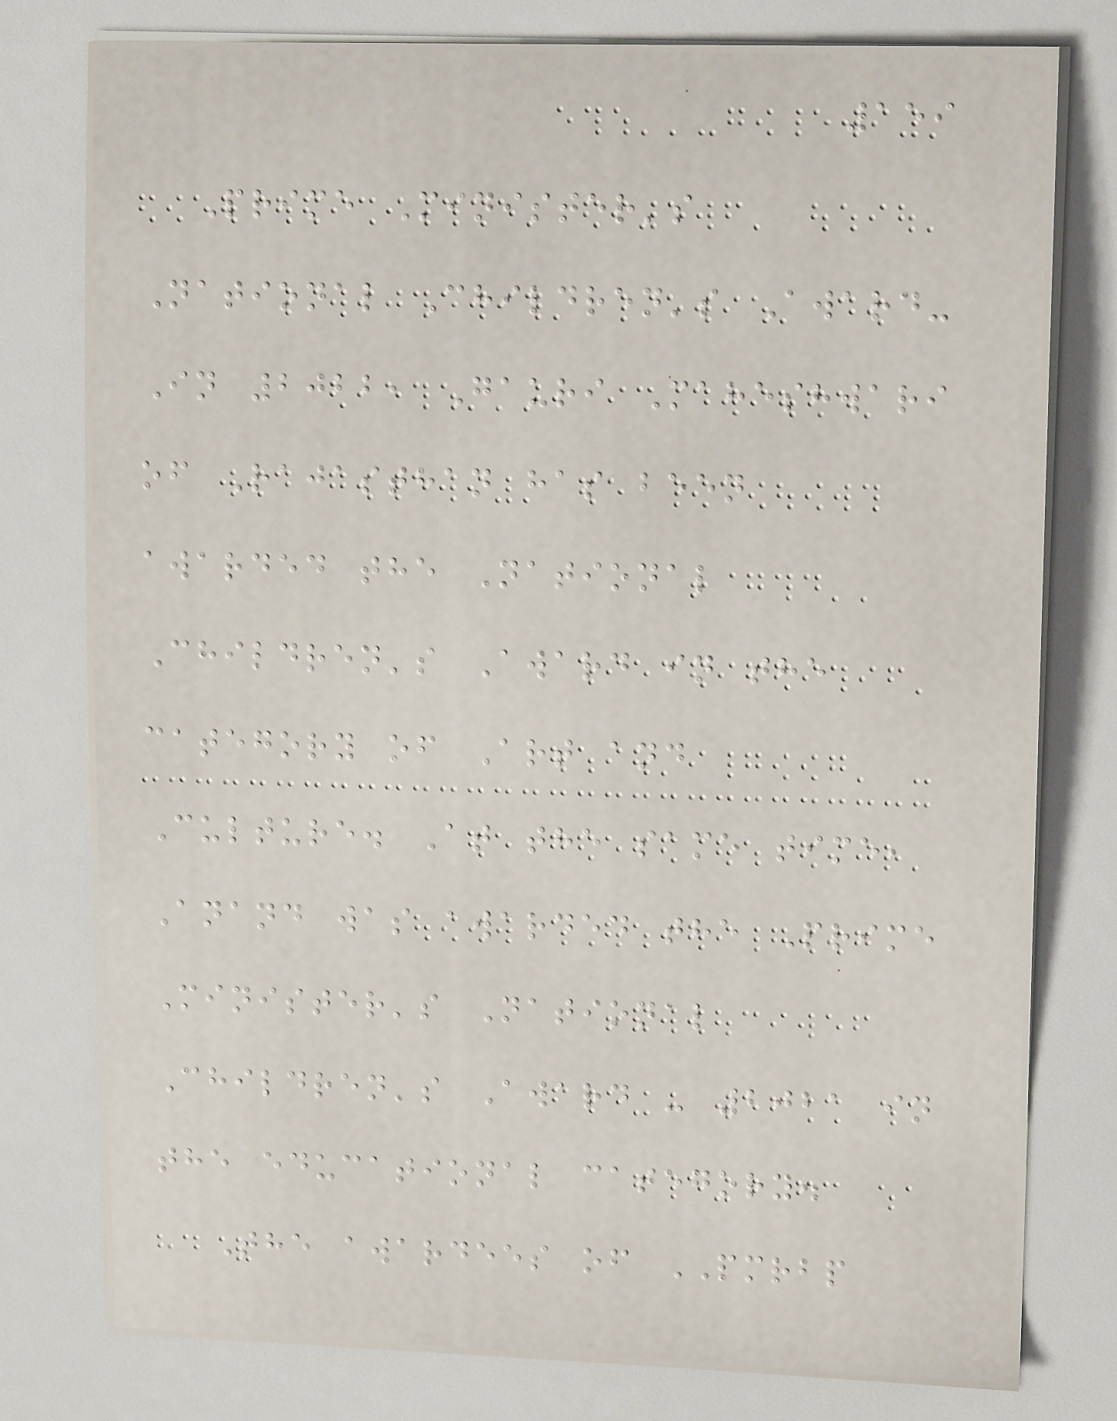159
Prime Minister's
National Children's Award-
In 2022, Gauri Maheshwari
of Rajasthan has been
awarded the National
Children's Award in the
category of Art and
Culture. At the same time,
Anand was awarded the Prime
Minister's National
Children's Award - 2021 in
the educational category.
The awardees of PMRBP
